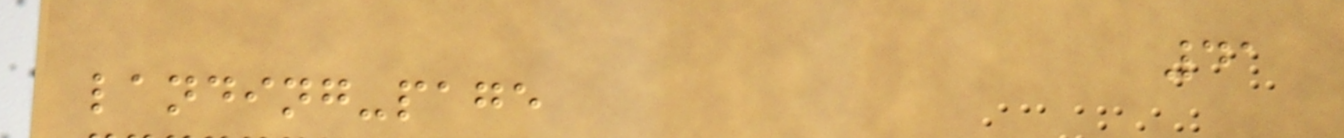41
landing-page
